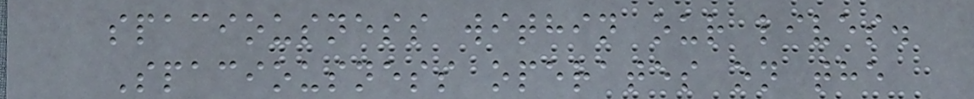spaciousness within our lives.
Spaciousness operates on the
